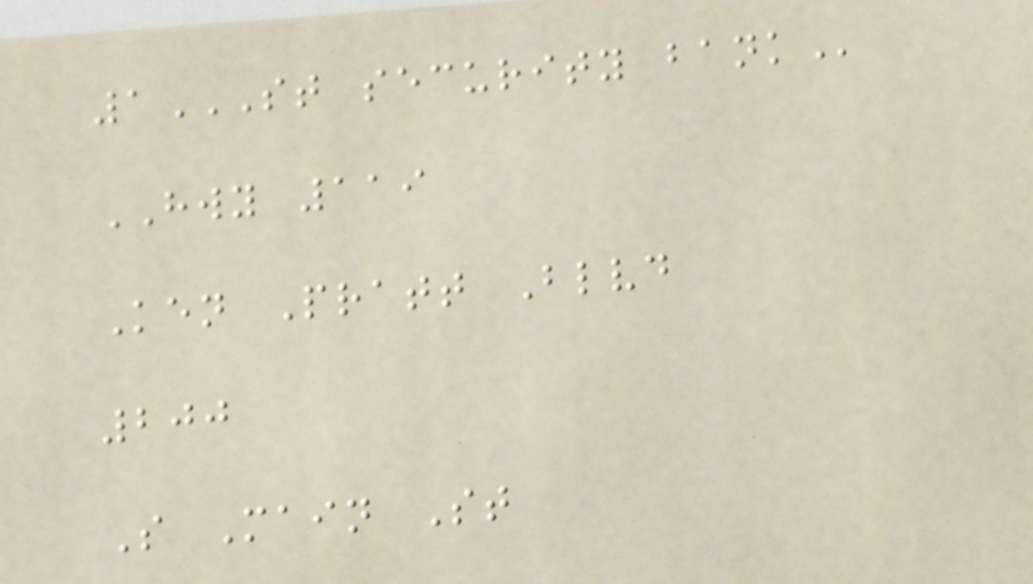1ST SECURITY BANK
HWY 119
Ken Pratt Blvd
200
S Main St
